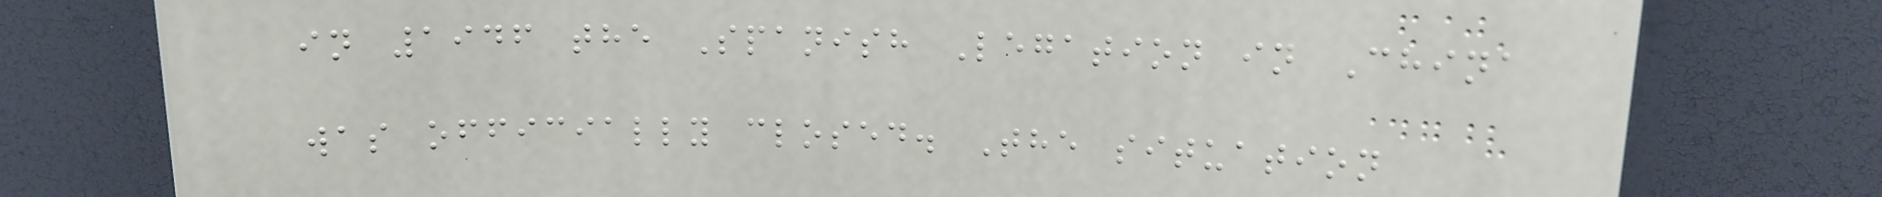in 1946 the Spanish Legation in China
was officially closed. The situation
